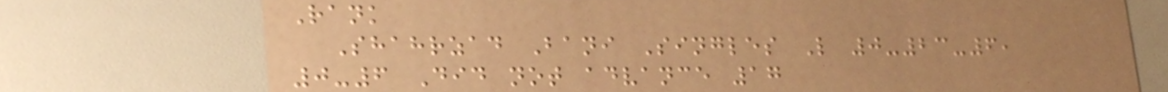Rank
Shahrzad Bani Singles L 0-23-6,
0-6 Did not advance 17
